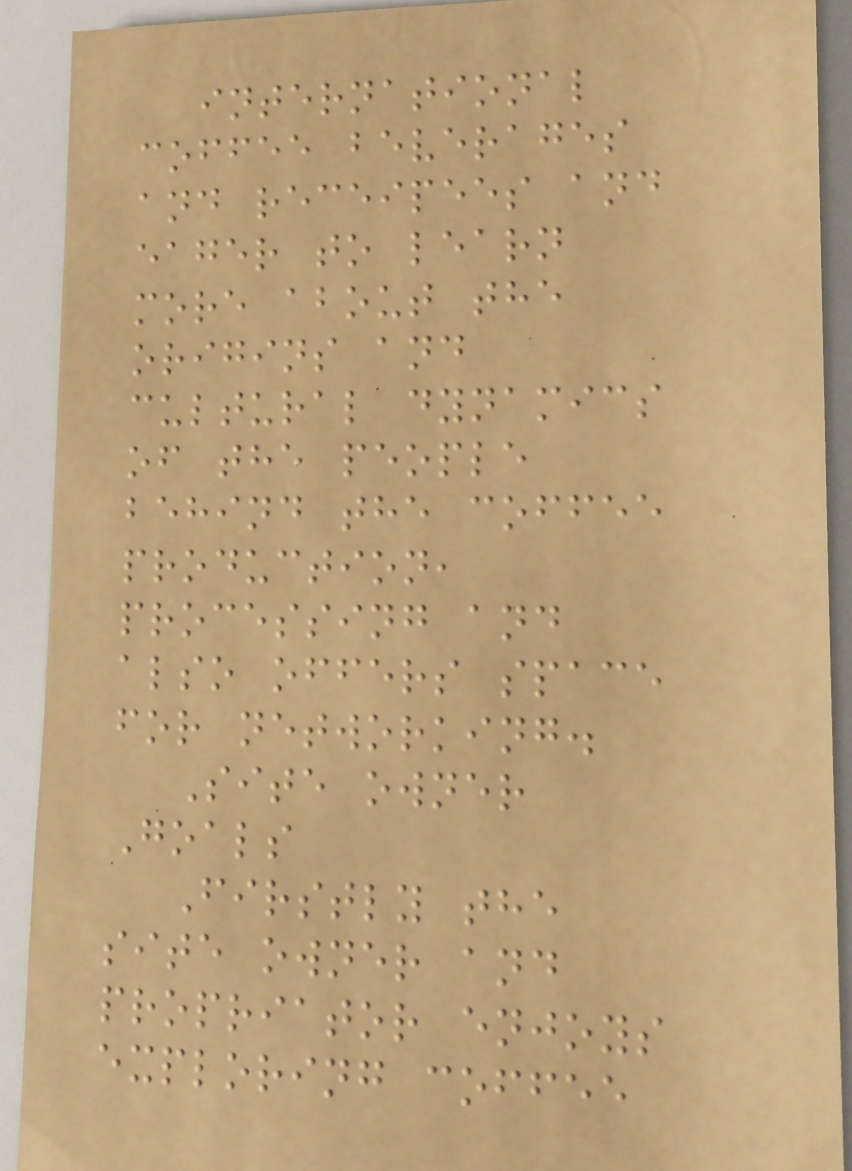international
coffee beverages
and receipees and
eager to learn
more about the
origins and
cultural dynamics
of the people
behind the coffee
production,
processing and
also offers space
for networking.
Site owner
Goals
Firstly the
site owner and
propriator enjoys
exploring coffee
